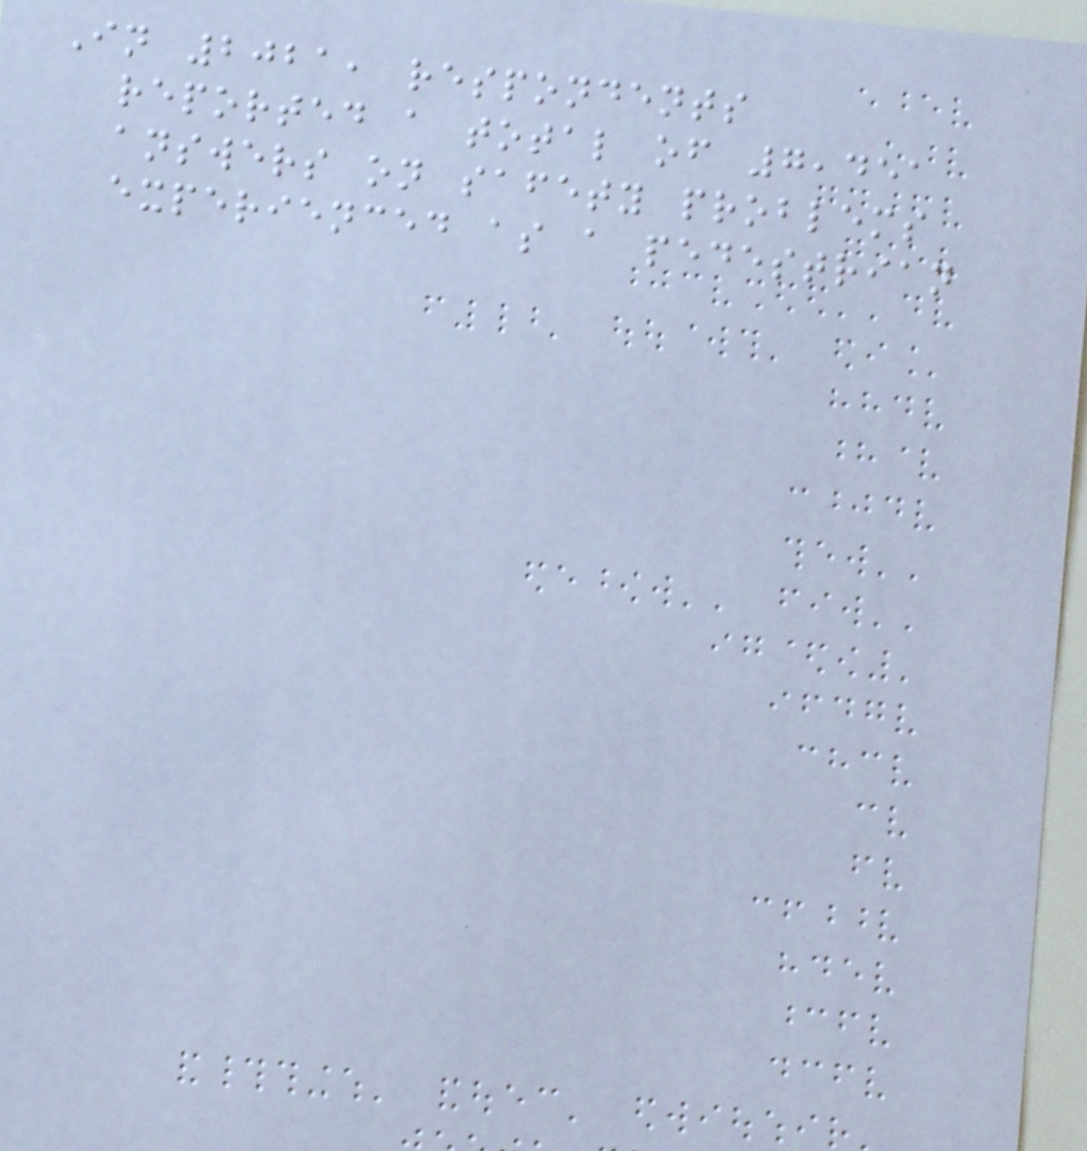In 2021, respondents
reported a total of 7,451
answers on safety problems
experienced as a pedestrian
